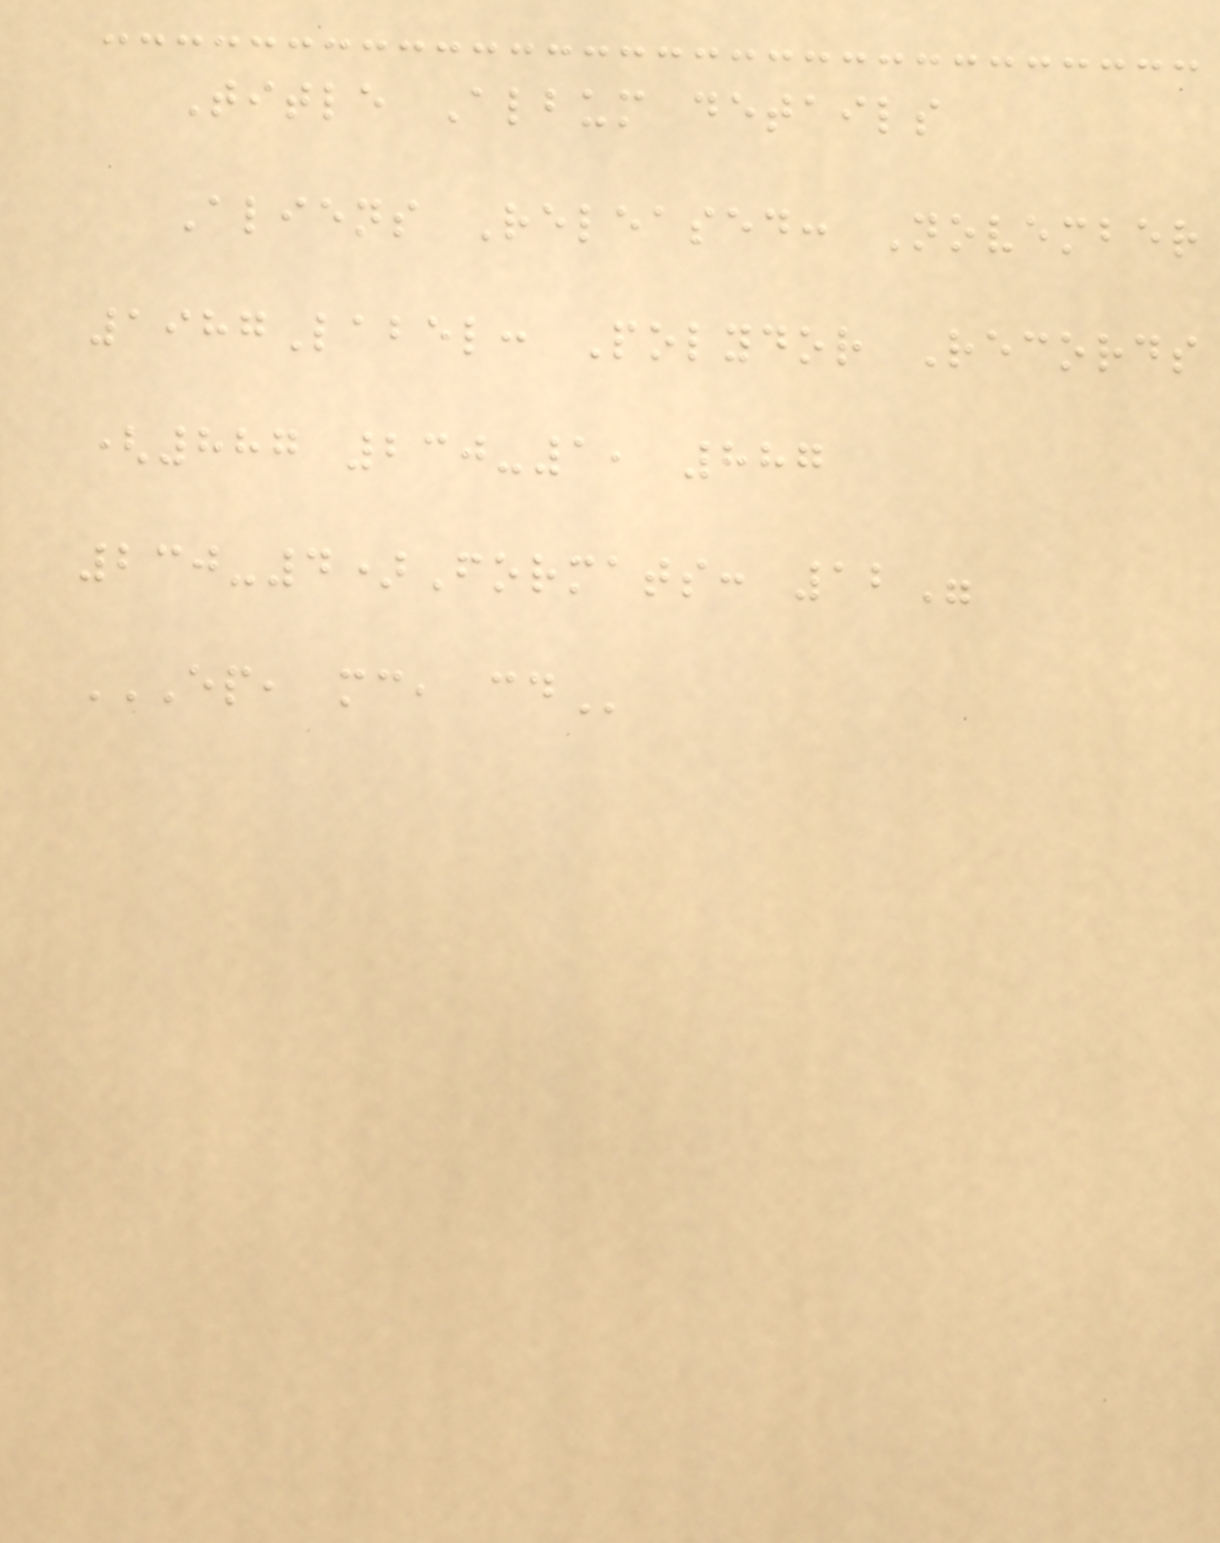Title Album details
Aliens Released: November
1987Label: Polydor Records
(887 230-1, 887
230-4)Formats: 12"
EP, MC, CD
